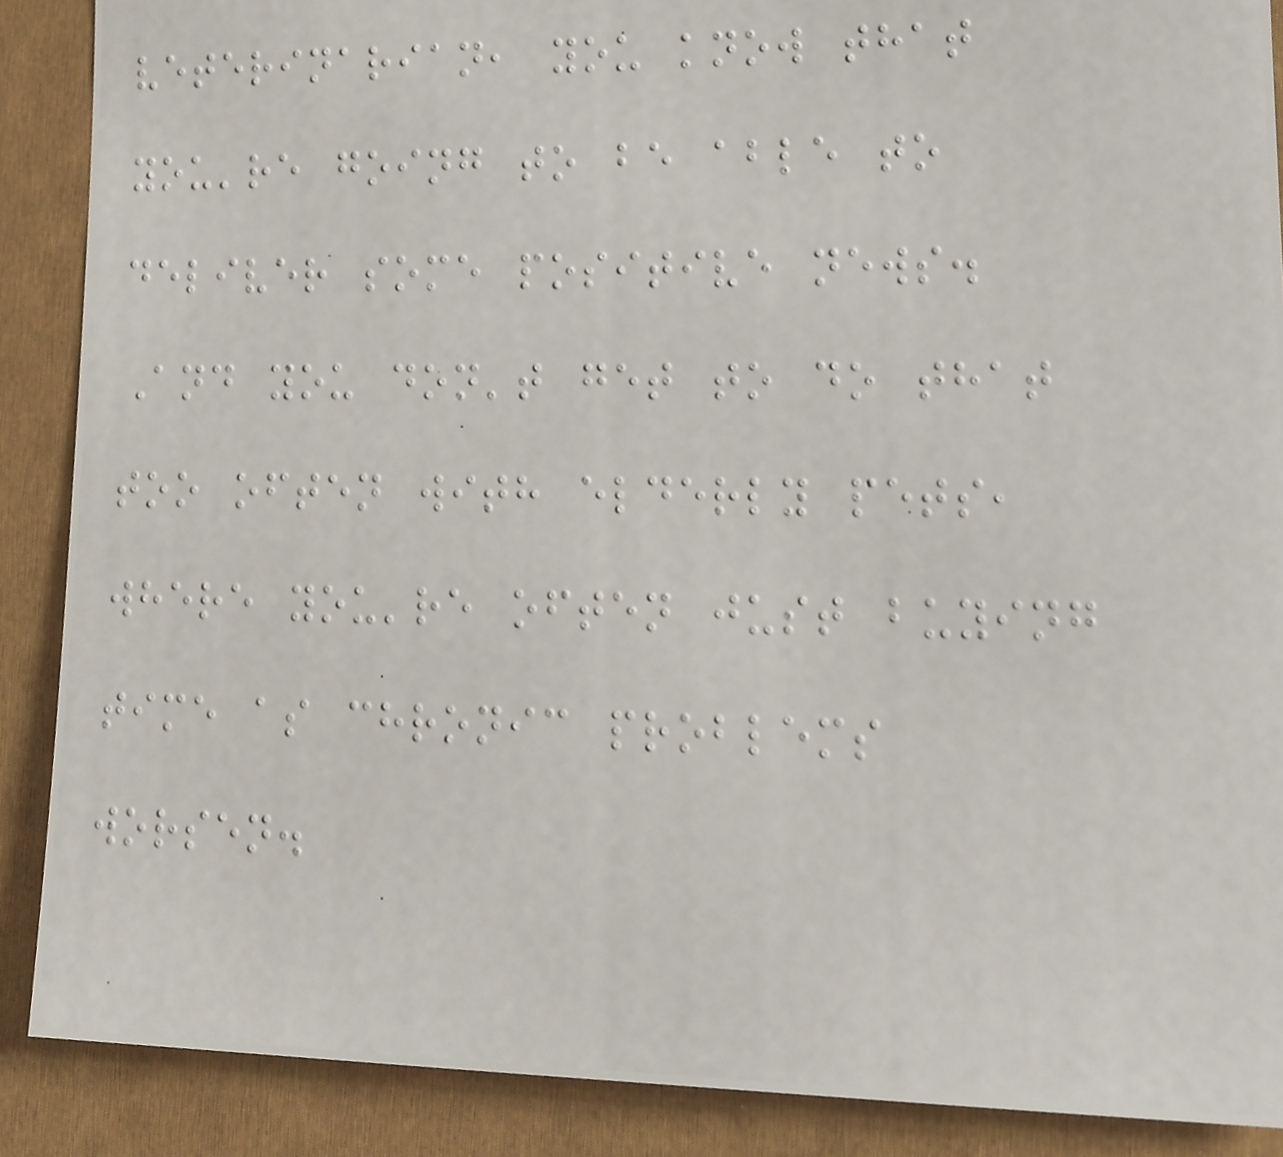veterinarian, you know that
you're going to be able to
deliver some positive news.
And you don't get to do that
too often with elderly pets,
where you're often just buying
time as chronic problems
worsen.
